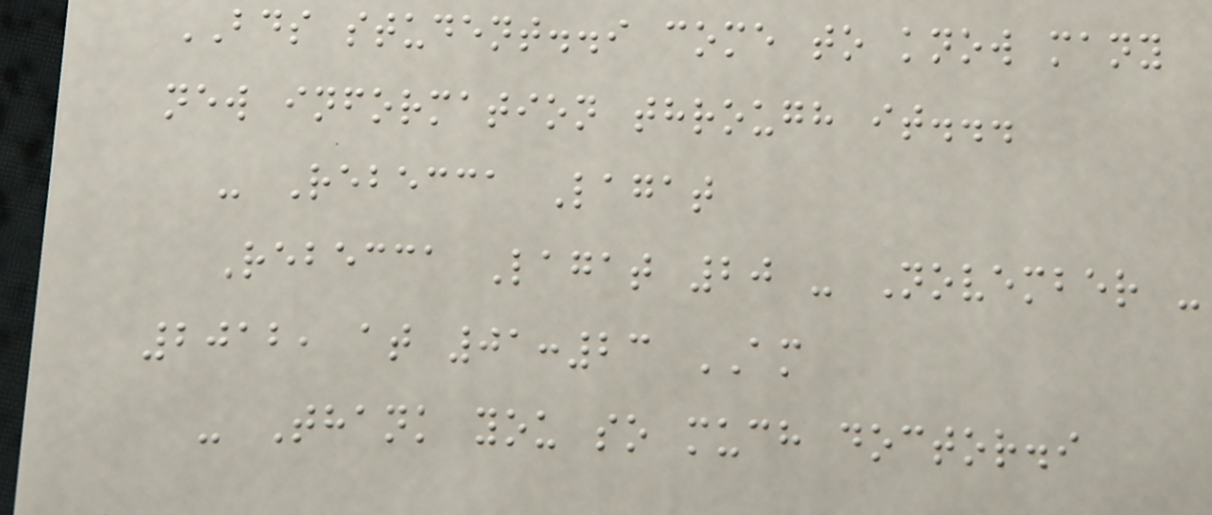BDS student..i come to know many
new information through it...
- Rebecca Lagat
Rebecca Lagat 20 - November -
2012, at 01:23 AM
- Thank you so much doctor.i
